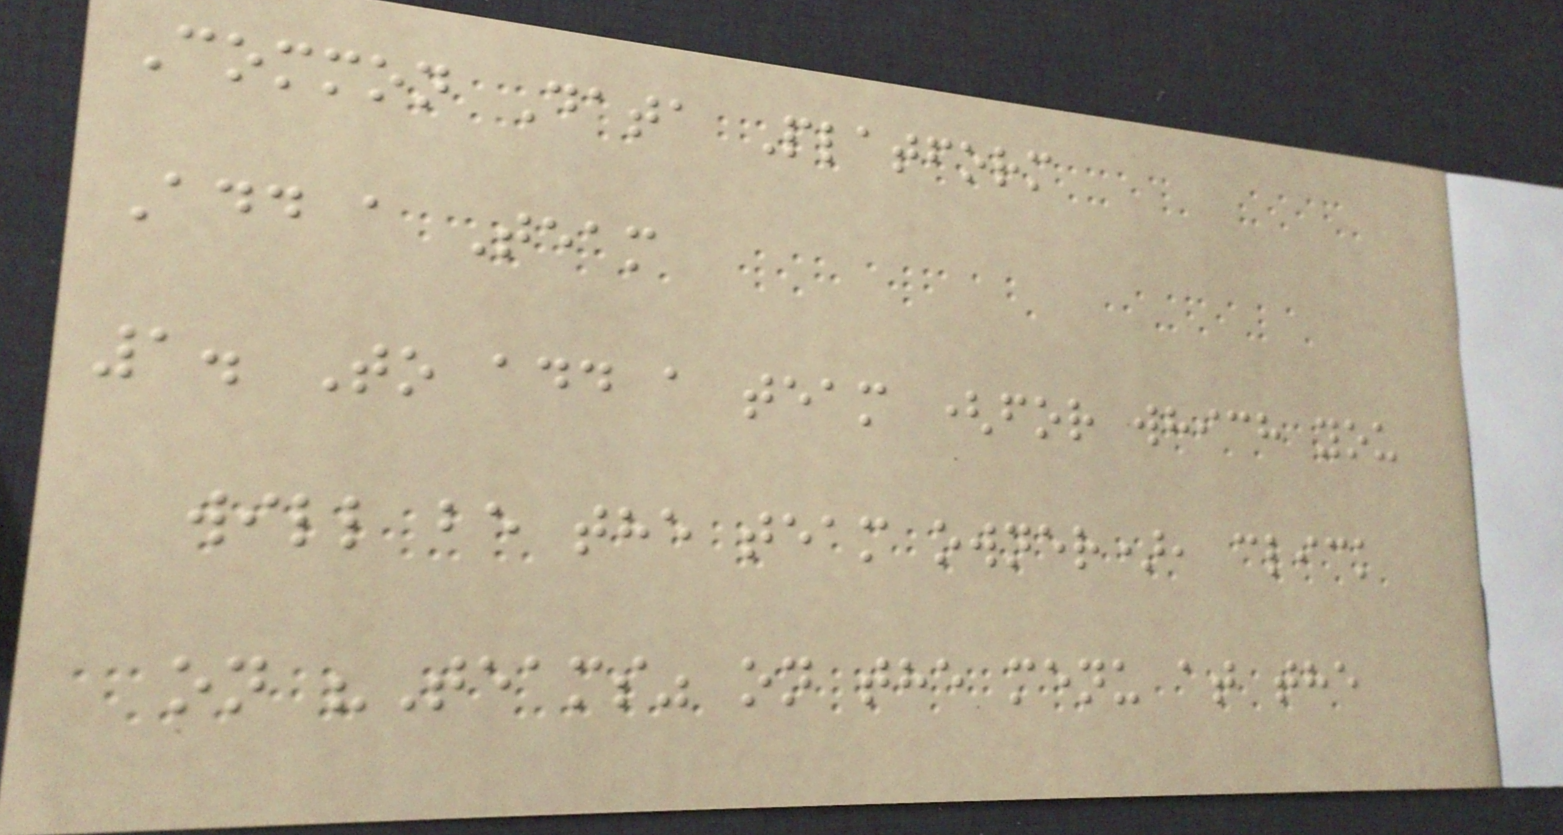Common Data Platform
Add a Team
1. To add a team (for which you
will be the team owner), click
on "Teams" on the menu at the
